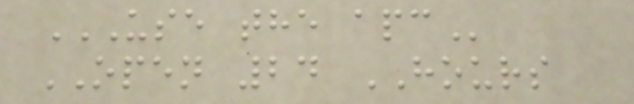USE THE APC
OPEN 24 HOURS
